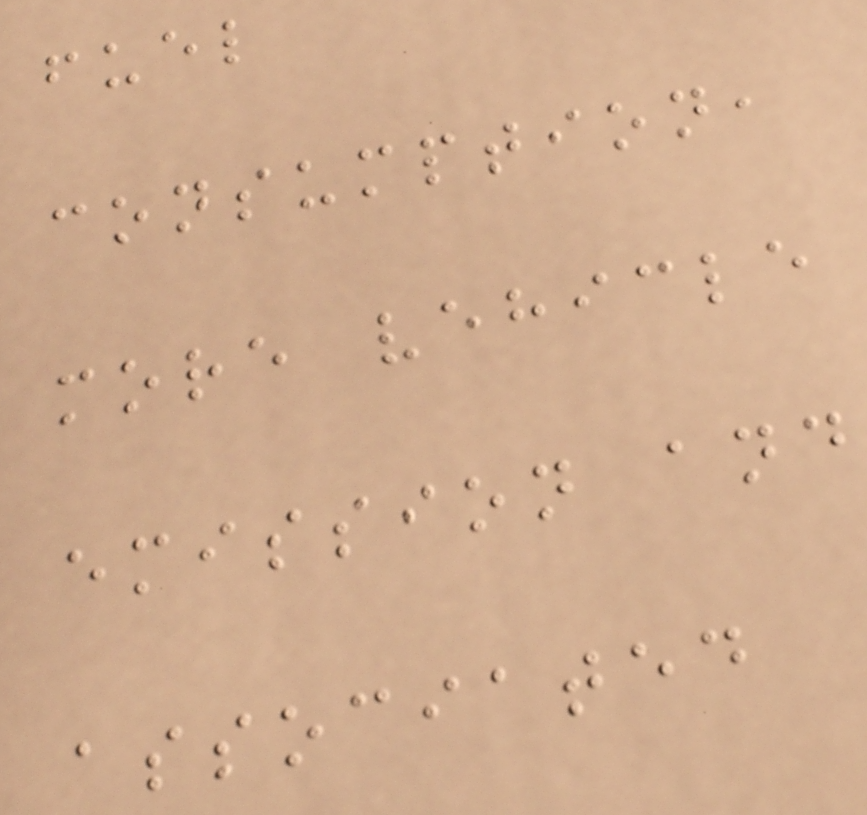fuel
consumption,
more vehicle
emission and
associated
